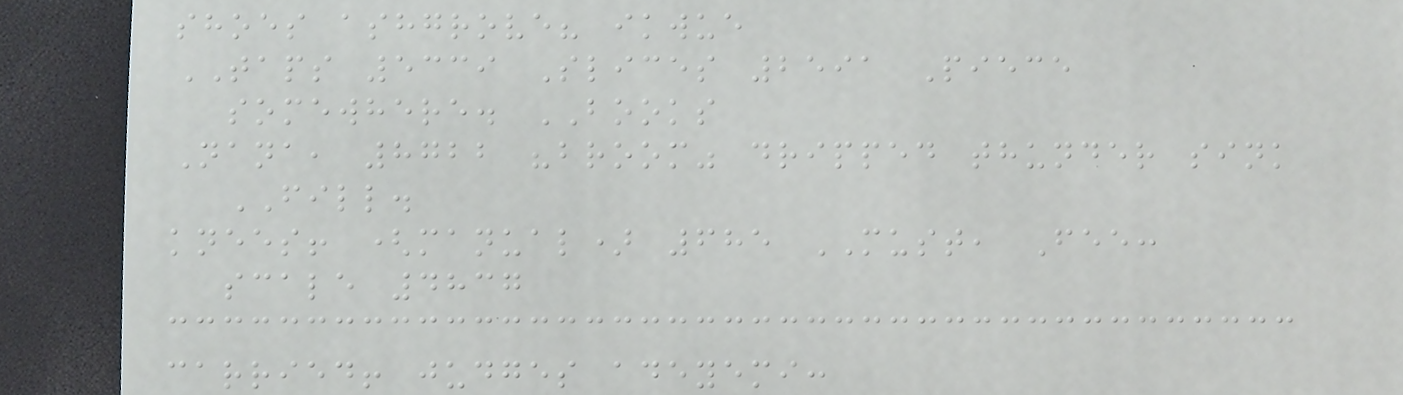shoes ashgrove? ikwue
TAPS 5339 Slices 2591 Piece
somewhere. BOOKS
Nana, 8722 "broom" dripped thunder sink
FILL.
knees! (manual) 685 MUST, Fee:
scale 4837
carried! judges adeyemi:
